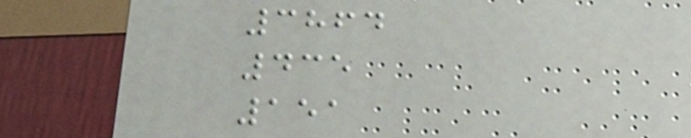3864
435
151
